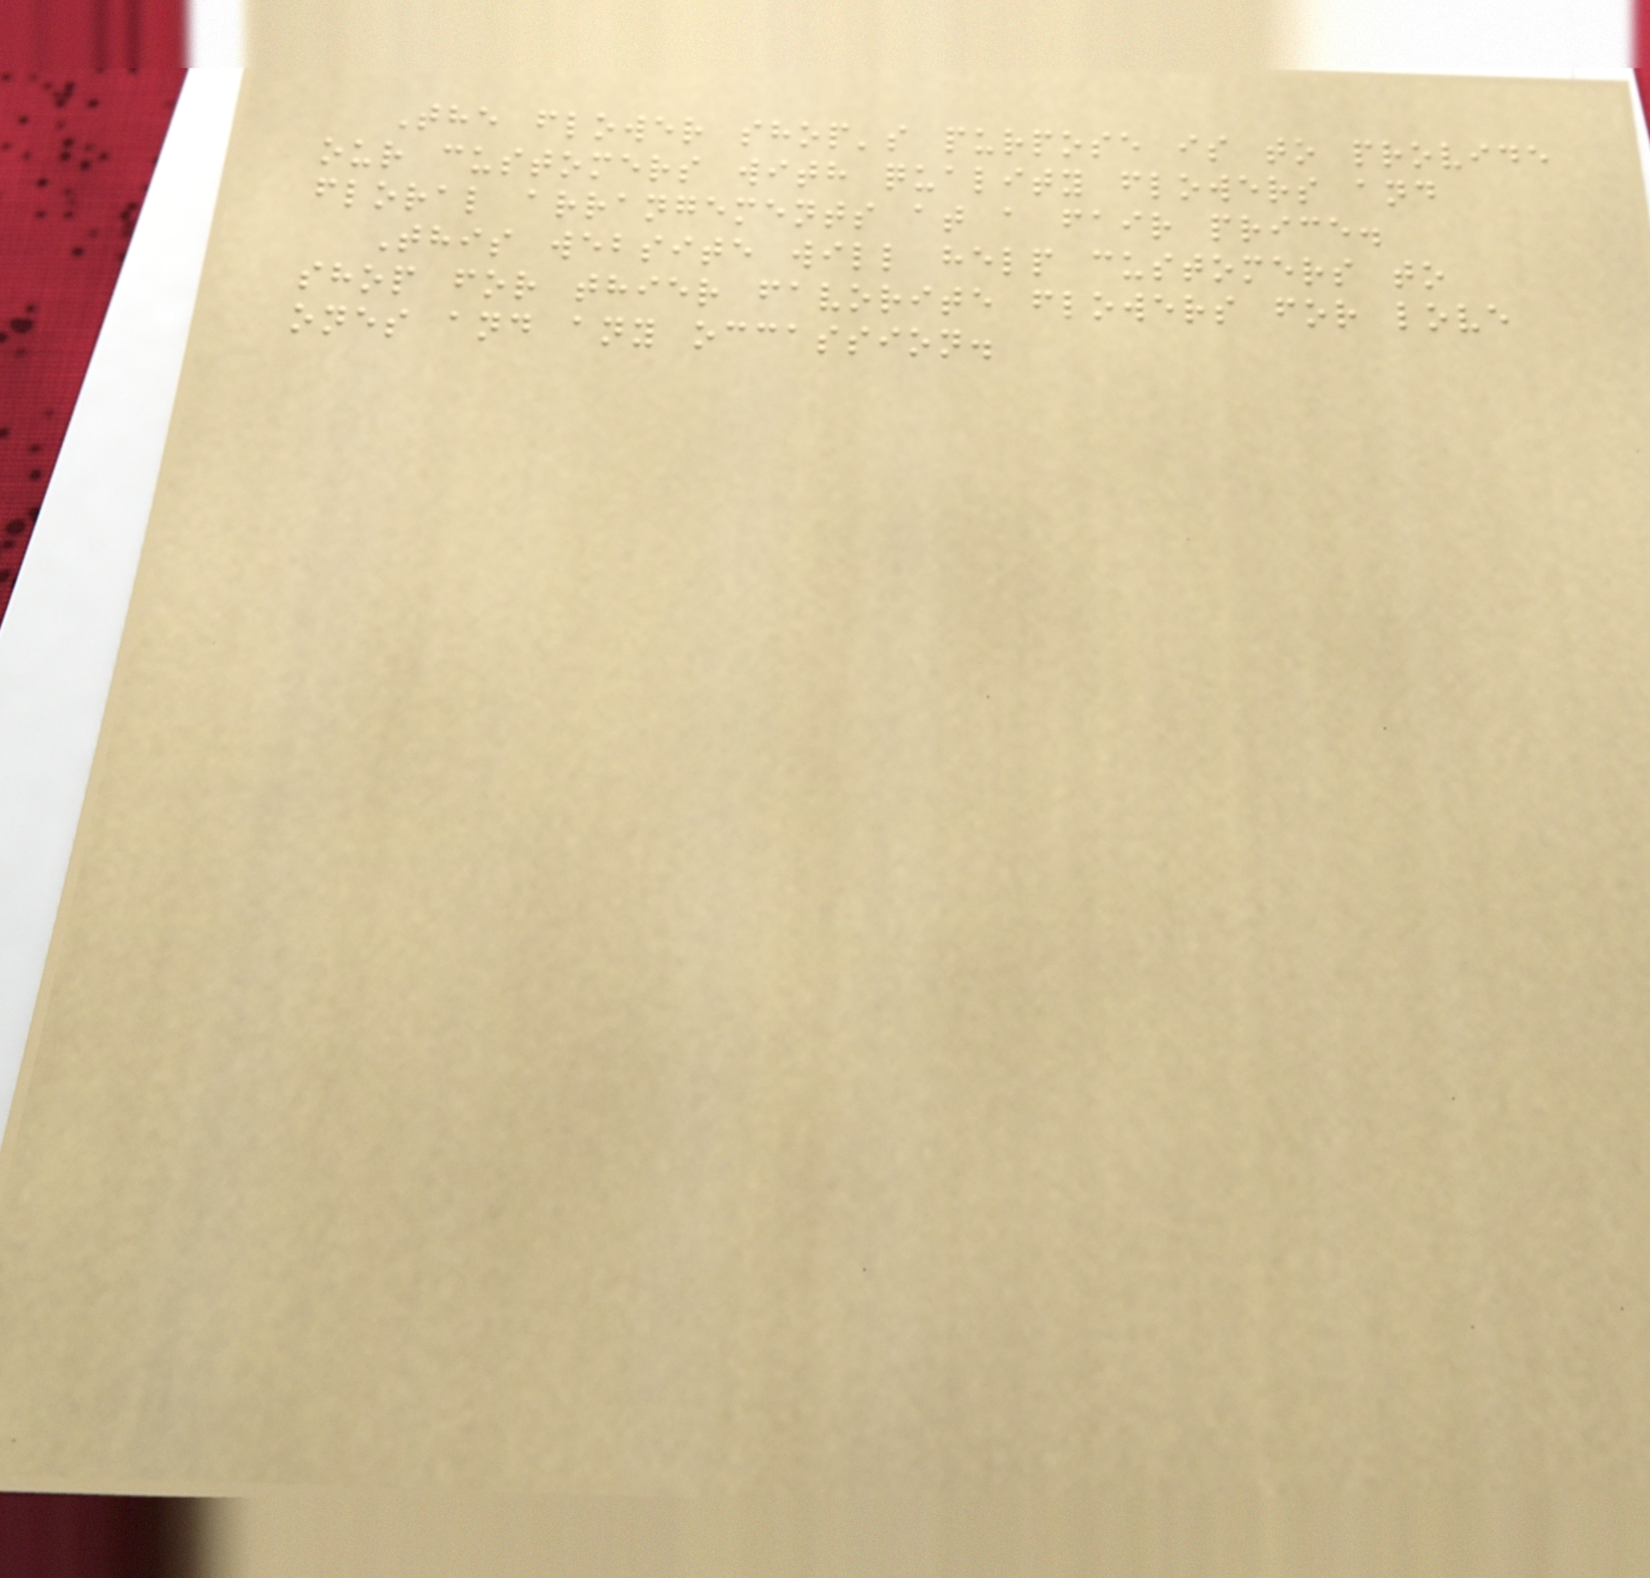The flower shop's purpose is to provide
our customers with quality flowers and
floral arrangements at a fair price.
This website will help customers to
shop for thier favorite flowers for love
ones and any occassion.
